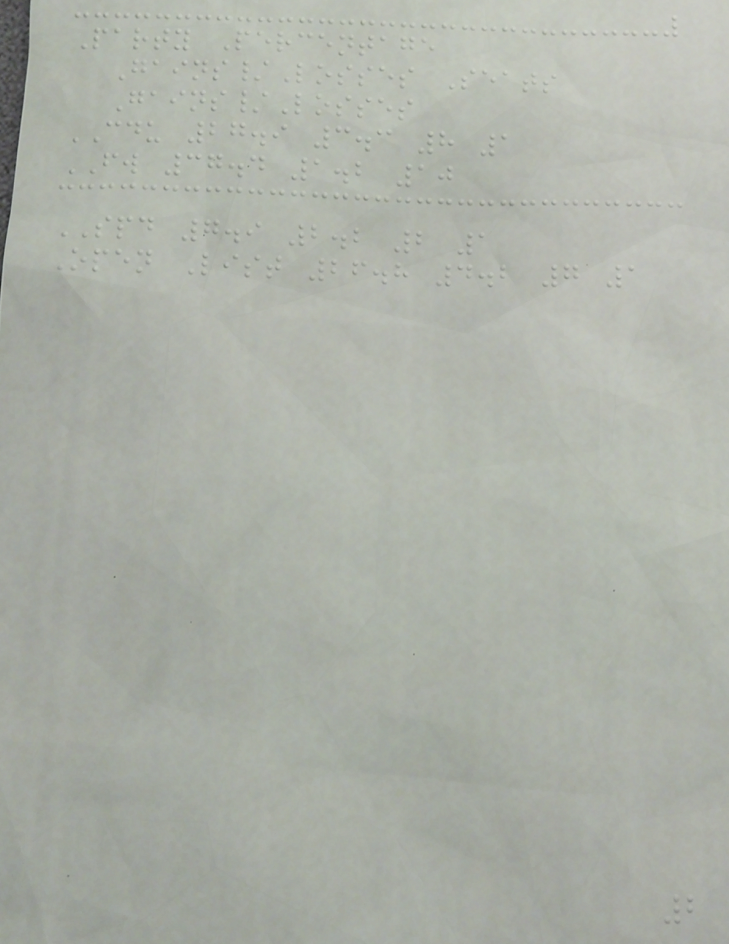Party Percentage
Gains/Losses Seats
Gains/Losses
CDU 27.9 3.3 8 1
FW 37.4 1.2 10
SPD 7.9 2.2 2 1
Open List 26.8 4.2 7 1
2
